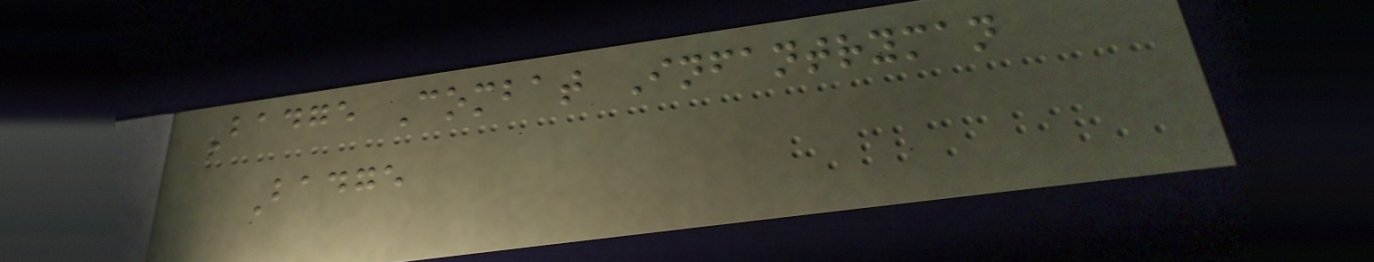Badge Combat Infantryman
Badge
